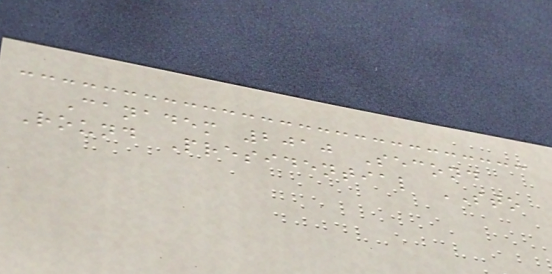Canadem 2010 Second
Round Presidential STO
